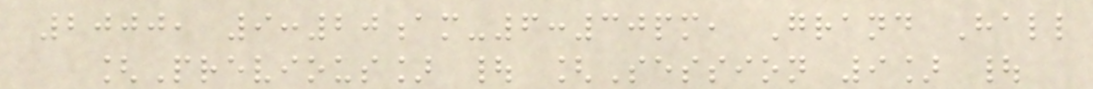2000, 9:20am-6:30pm, Grand Hall
[Previous] | [Session 9] |
